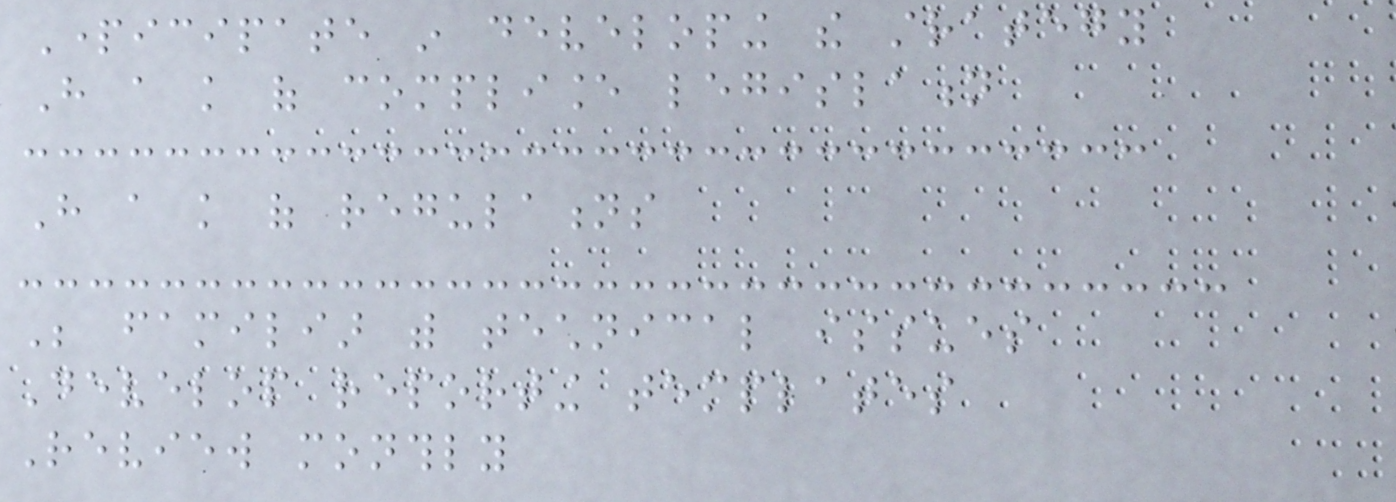Participate in developing the strategy
Have a knowledge of compliance legislation
Have a knowledge of regulations
Be familiar with technical issues
Develop reporting templates
Review monthly
